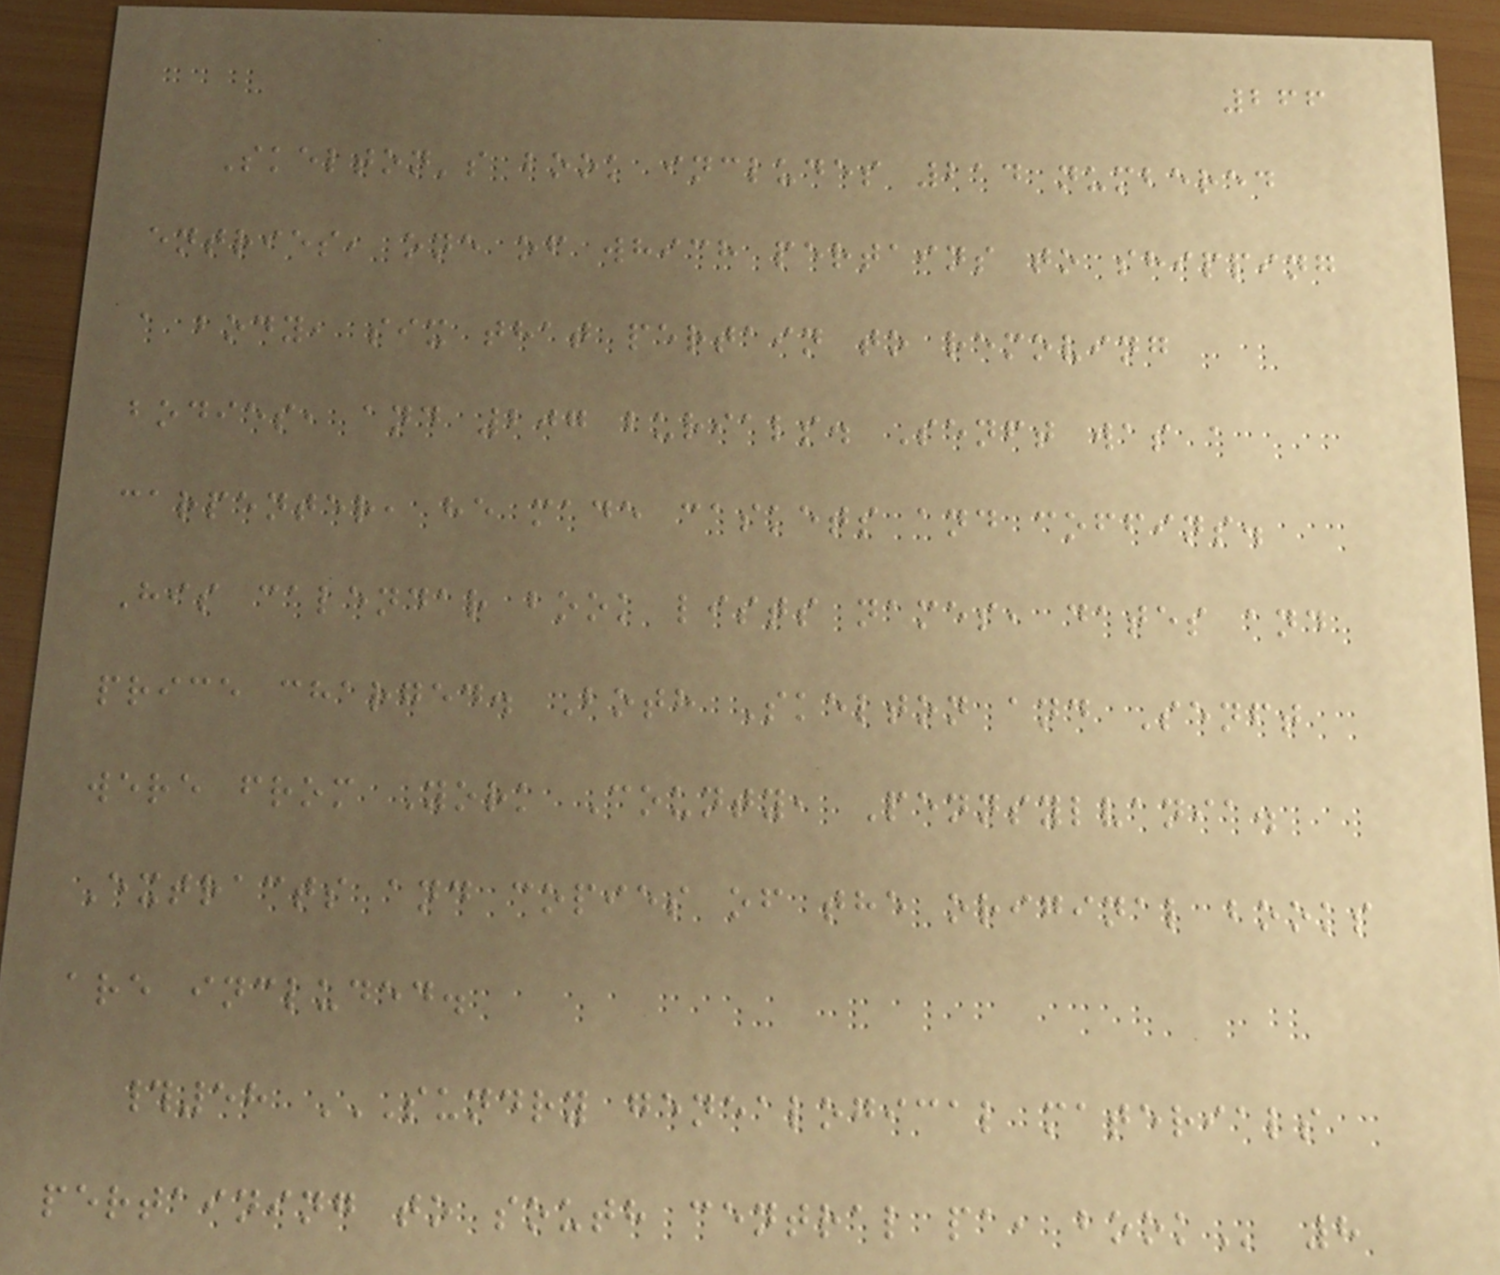266
Skelton's book includes 214 numbered
entries, one of which pertains to shipping
a body, six that pertain to removing
bodies, and 207 burials. Senft was a
carpenter, he made caskets and coffins.
His calendar book lists names, dates and
price charged. Both Skelton and Senft
were from York County, Pennsylvania.
Extracts and copies of the original books
are included.
#58 SUNDRY GENEALOGICAL MATERIALS
PERTAINING TO SOUTH CENTRAL PA, BOOK 8
